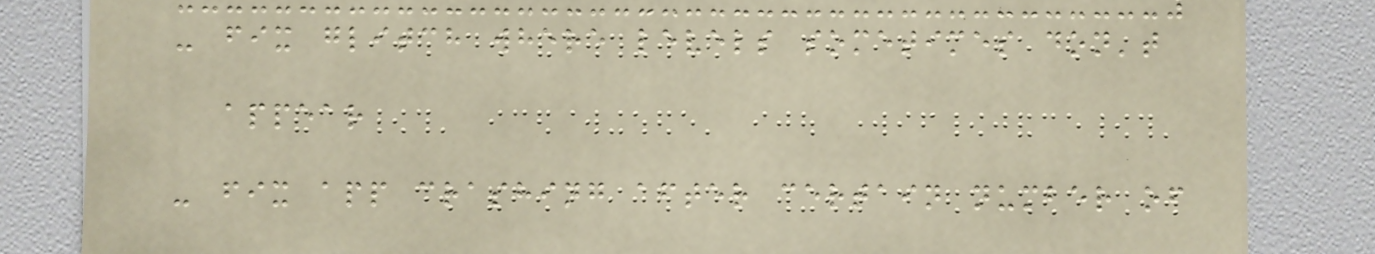- fix glitch where levels sometimes don't
appear
- fix app crashing after certain number of
